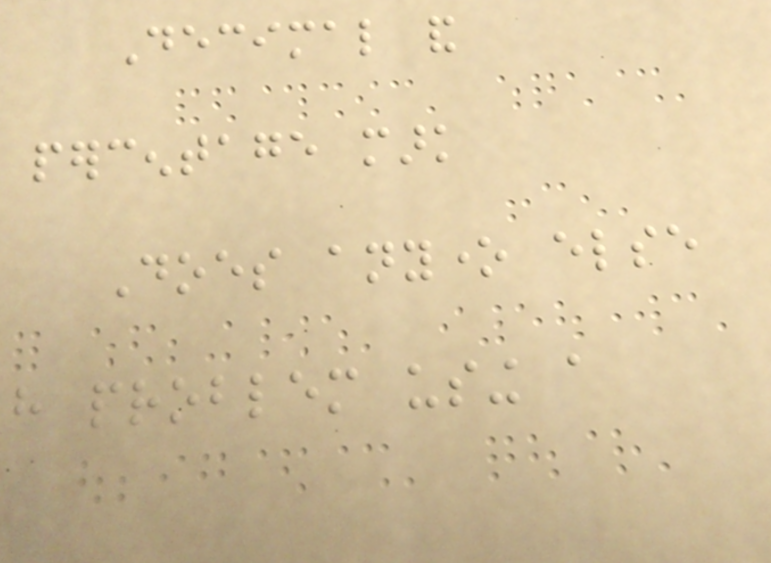Decimal and
percentage mark
Does anyone else
have problem using a
